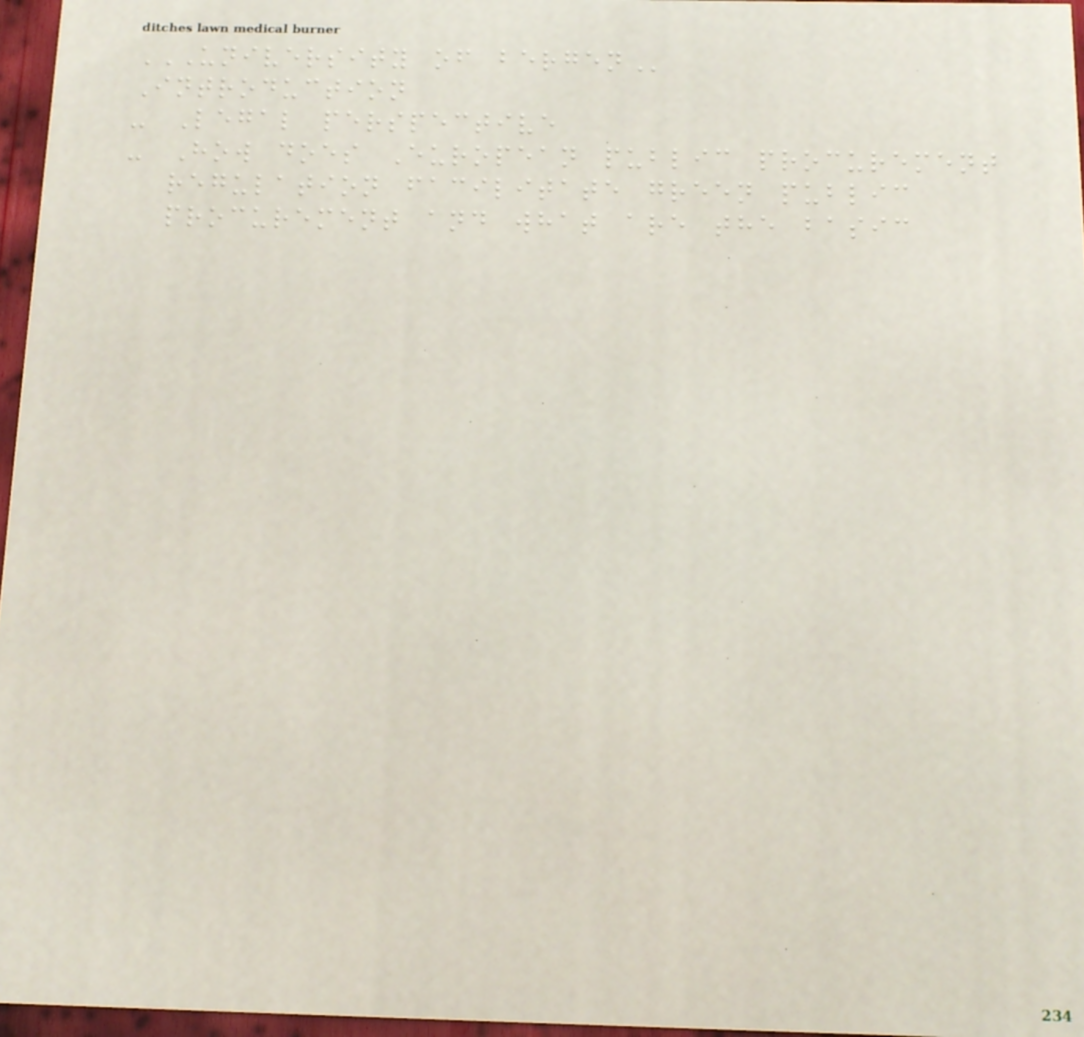UNIVERSITY OF BERGEN
Introduction
- Legal perspective
- How does European public procurement
regulation facilitate green public
procurement and what are the basic
